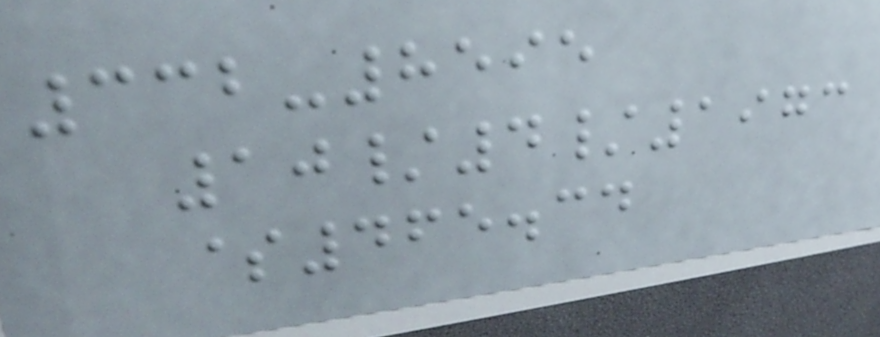332-8595
10/4/1973
$465.34
